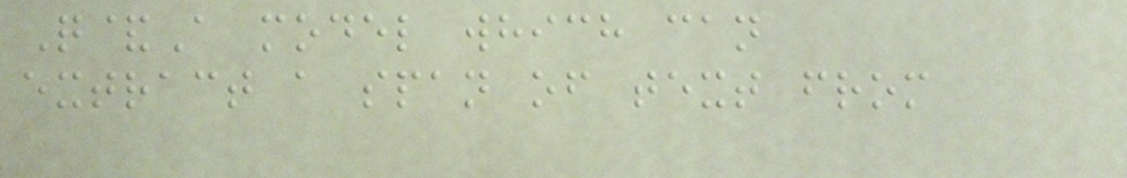Q&A model which can
extract a span of text from
